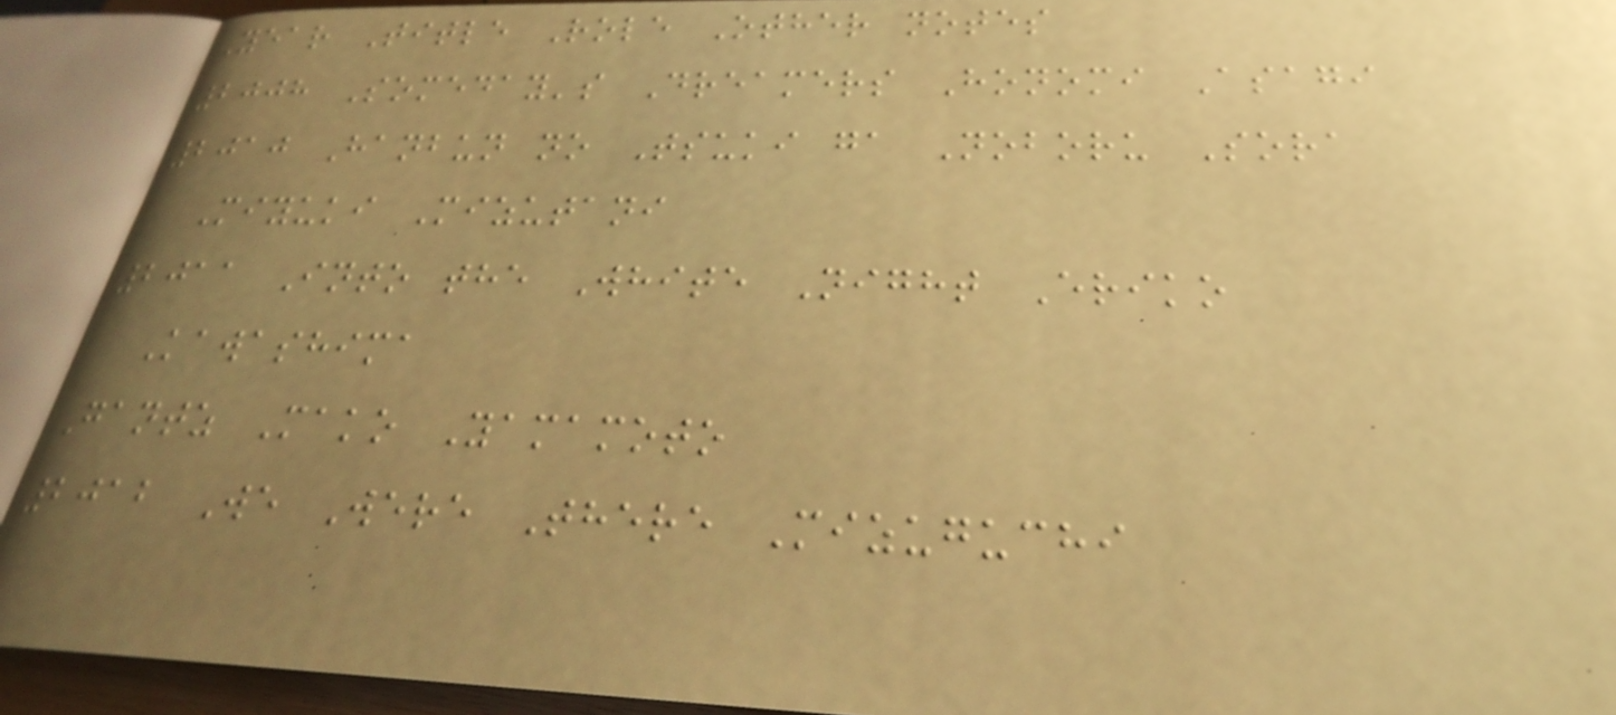Year Title Role Other notes
2008 Someday's Dreamers Honomi Asagi
2010 Hanbun no Tsuki ga Noboru Sora
Miyuki Mizutani
2011 Into the White Night Eriko
Kawashima
Gantz Mako Yamamoto
2012 We Were There Mizuguchi
